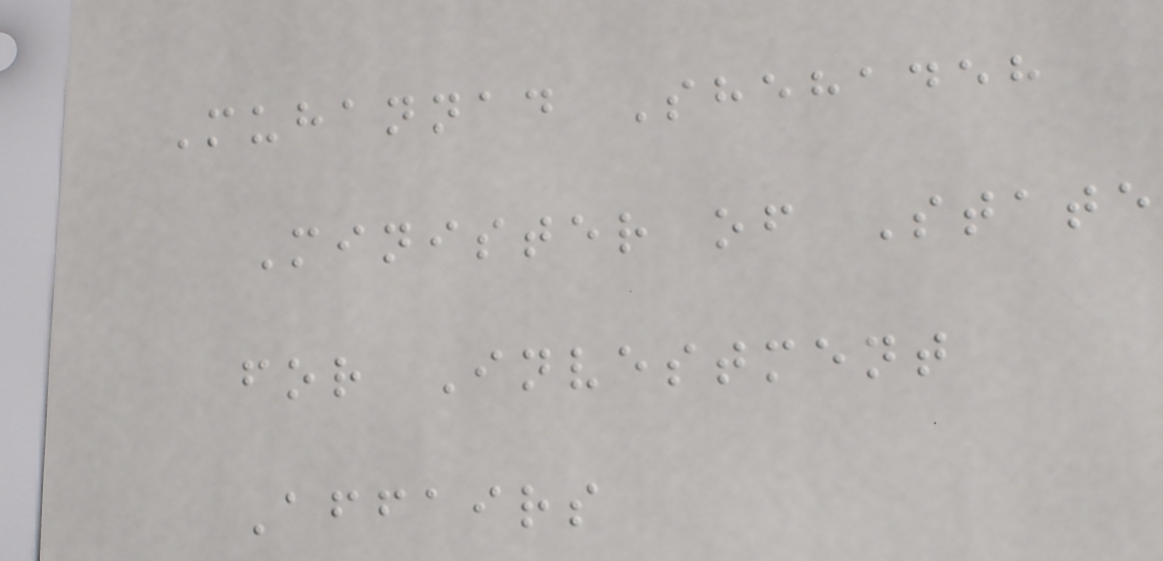Muhannad Shehadeh
Minister of State
for Investment
Affairs
